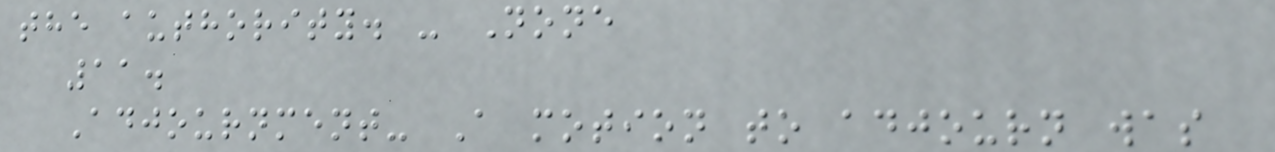the authority. - None
11.
Adjournment- A motion to adjourn was
